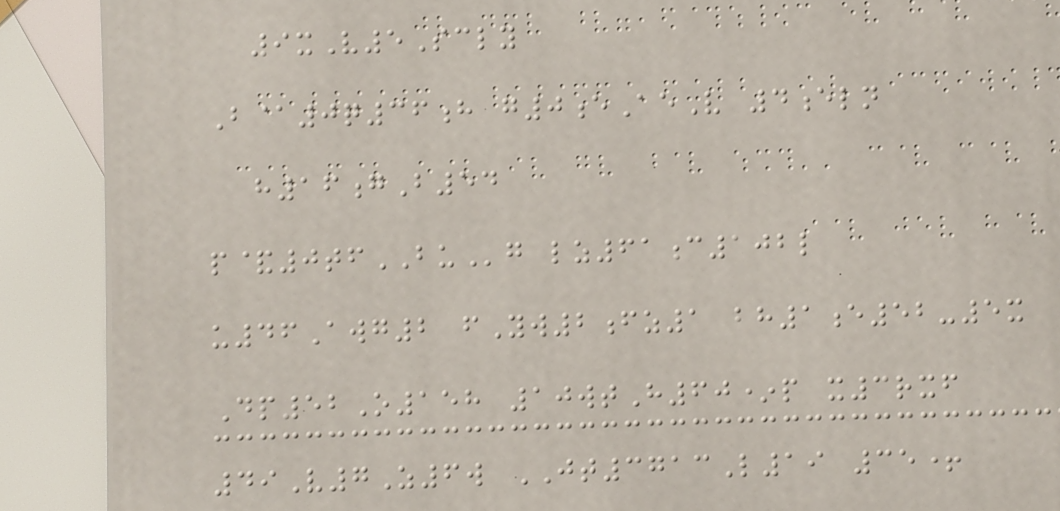9xV5Scly
B@0q36h g0eAeV 4eln
h16gB54
p&0tfBUg lz61c102l
u46Awg2 fYw2fz1 bh1e52-5x
Dp52O158 10wtH60*p x3rxf
49V7Z6w JT3713L19 35+
